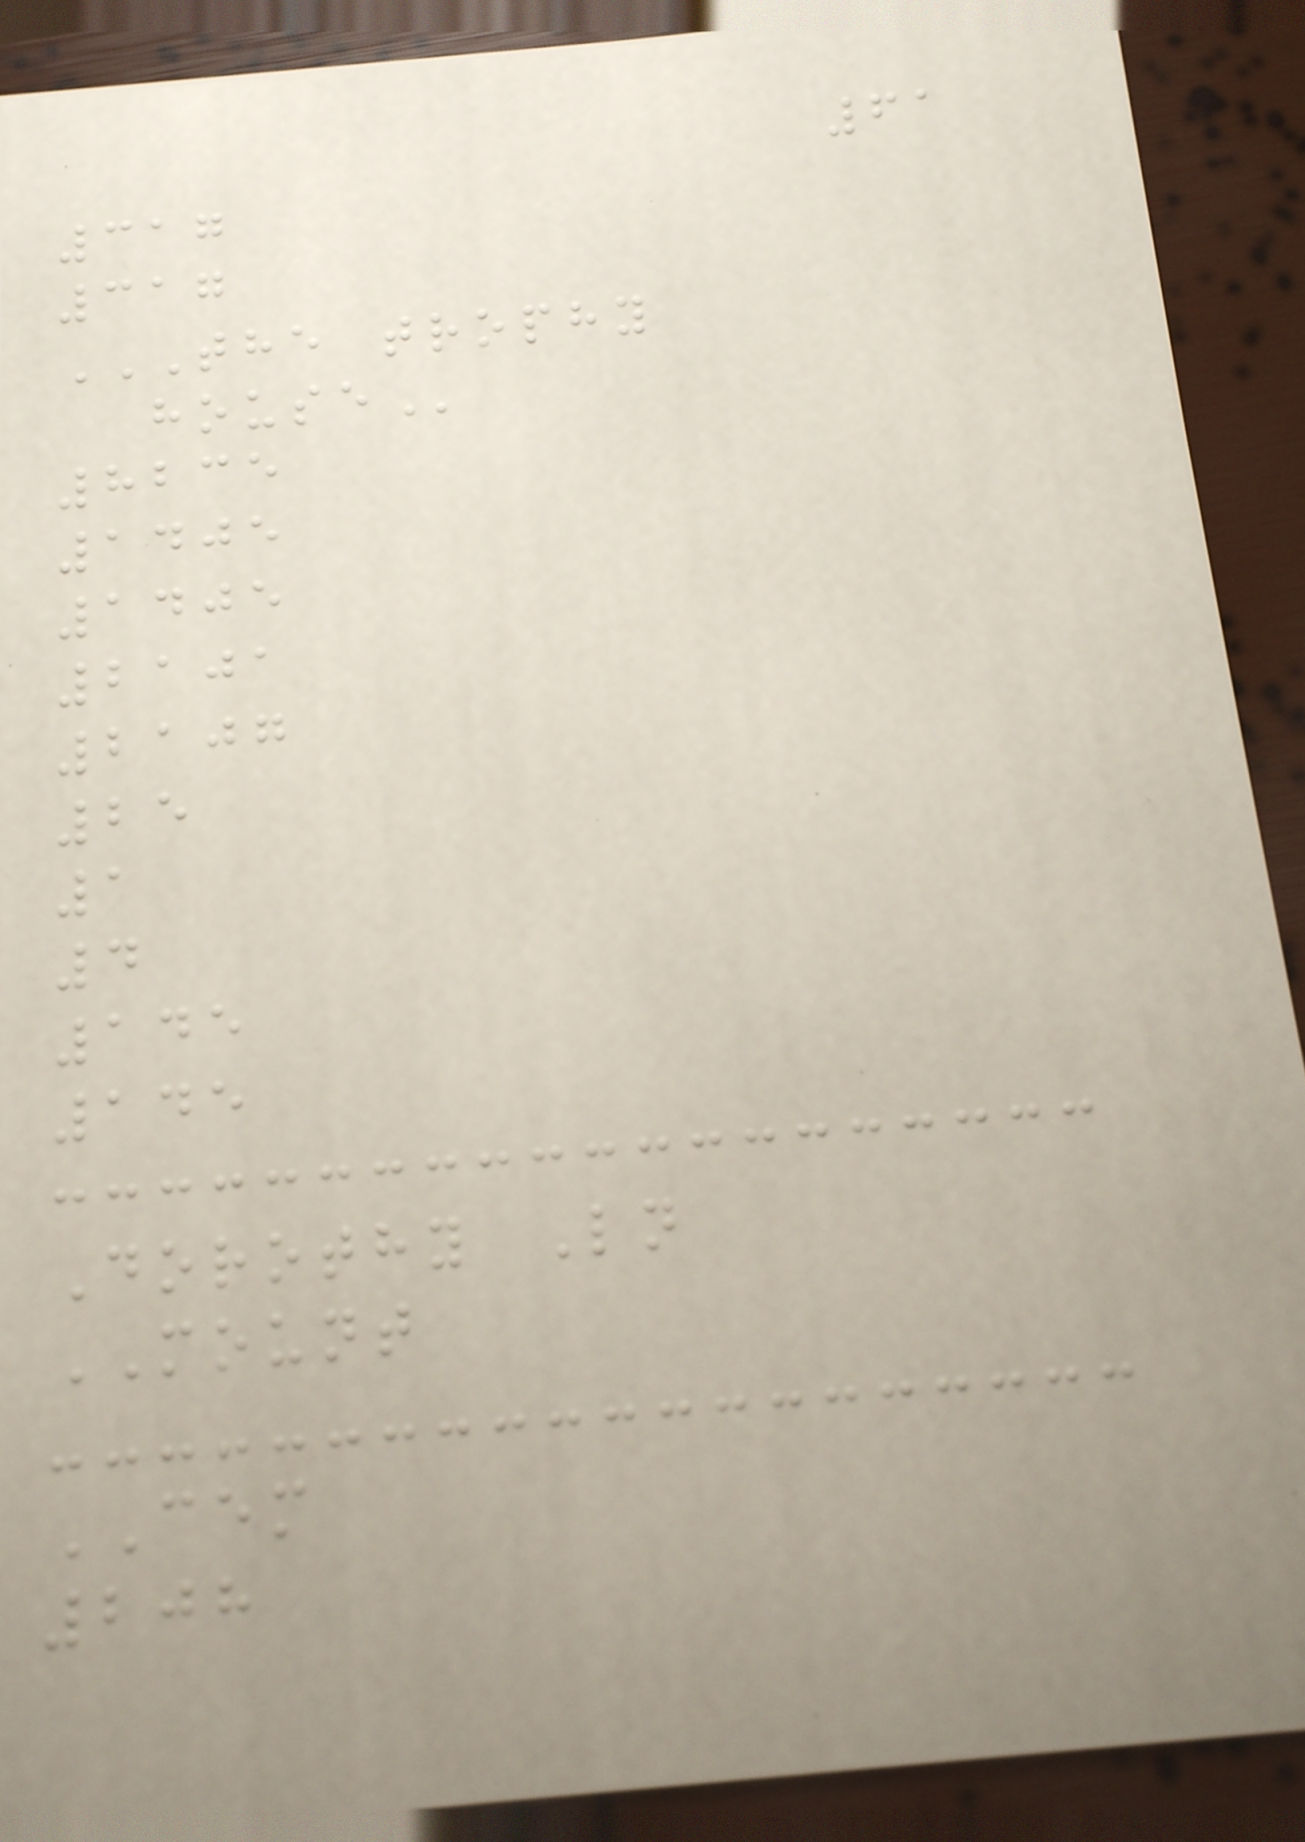61
317
317
THE TROPHY
HOUSE
8235
1405
1405
2101
2107
25
1
4
145
145
Dorothy Ln
MOUNT
CEM
208
